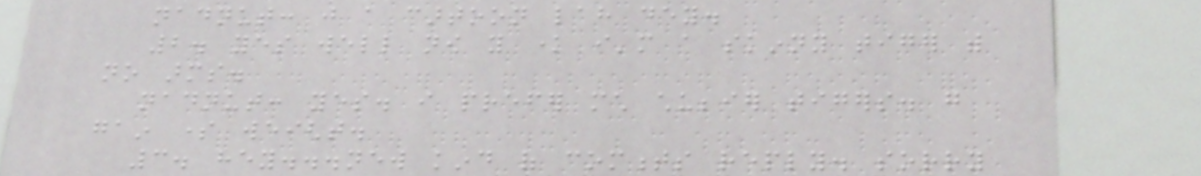nadnut: just a cartoon lah dey.
2. yes well now you know i'm a skinny tiger with
no arms.
nadnut: yes. i prefer much chubbier tigers. go
gain some weight.
3. hey...new kind of comments reply. sorry
